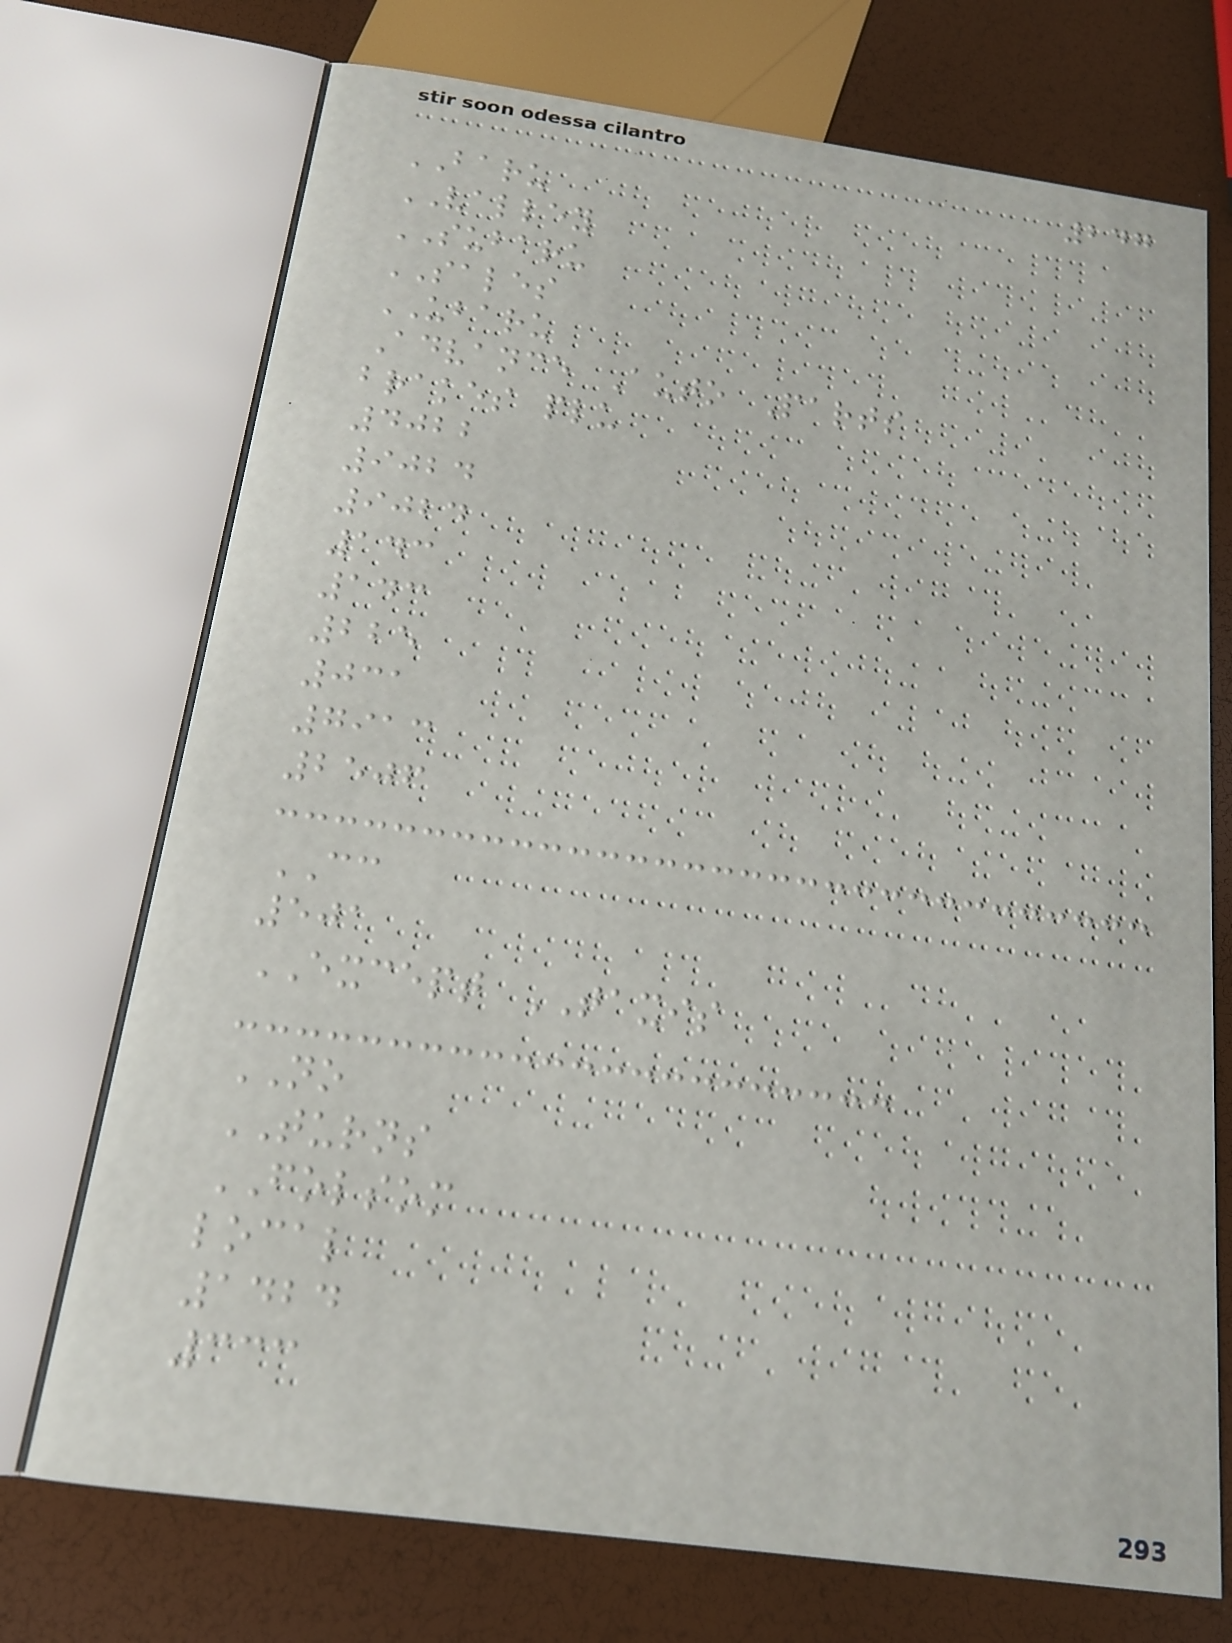247
BARU
VALLEY
SUBARU
SALES
UBARU
Advance Auto Parts
brakes plu
4022
9024
9024
143
143
225
031
7913
2506
CC
501
EXCEPT TAXIS
NO
TURNS
FOLSOM
local
1424
333
